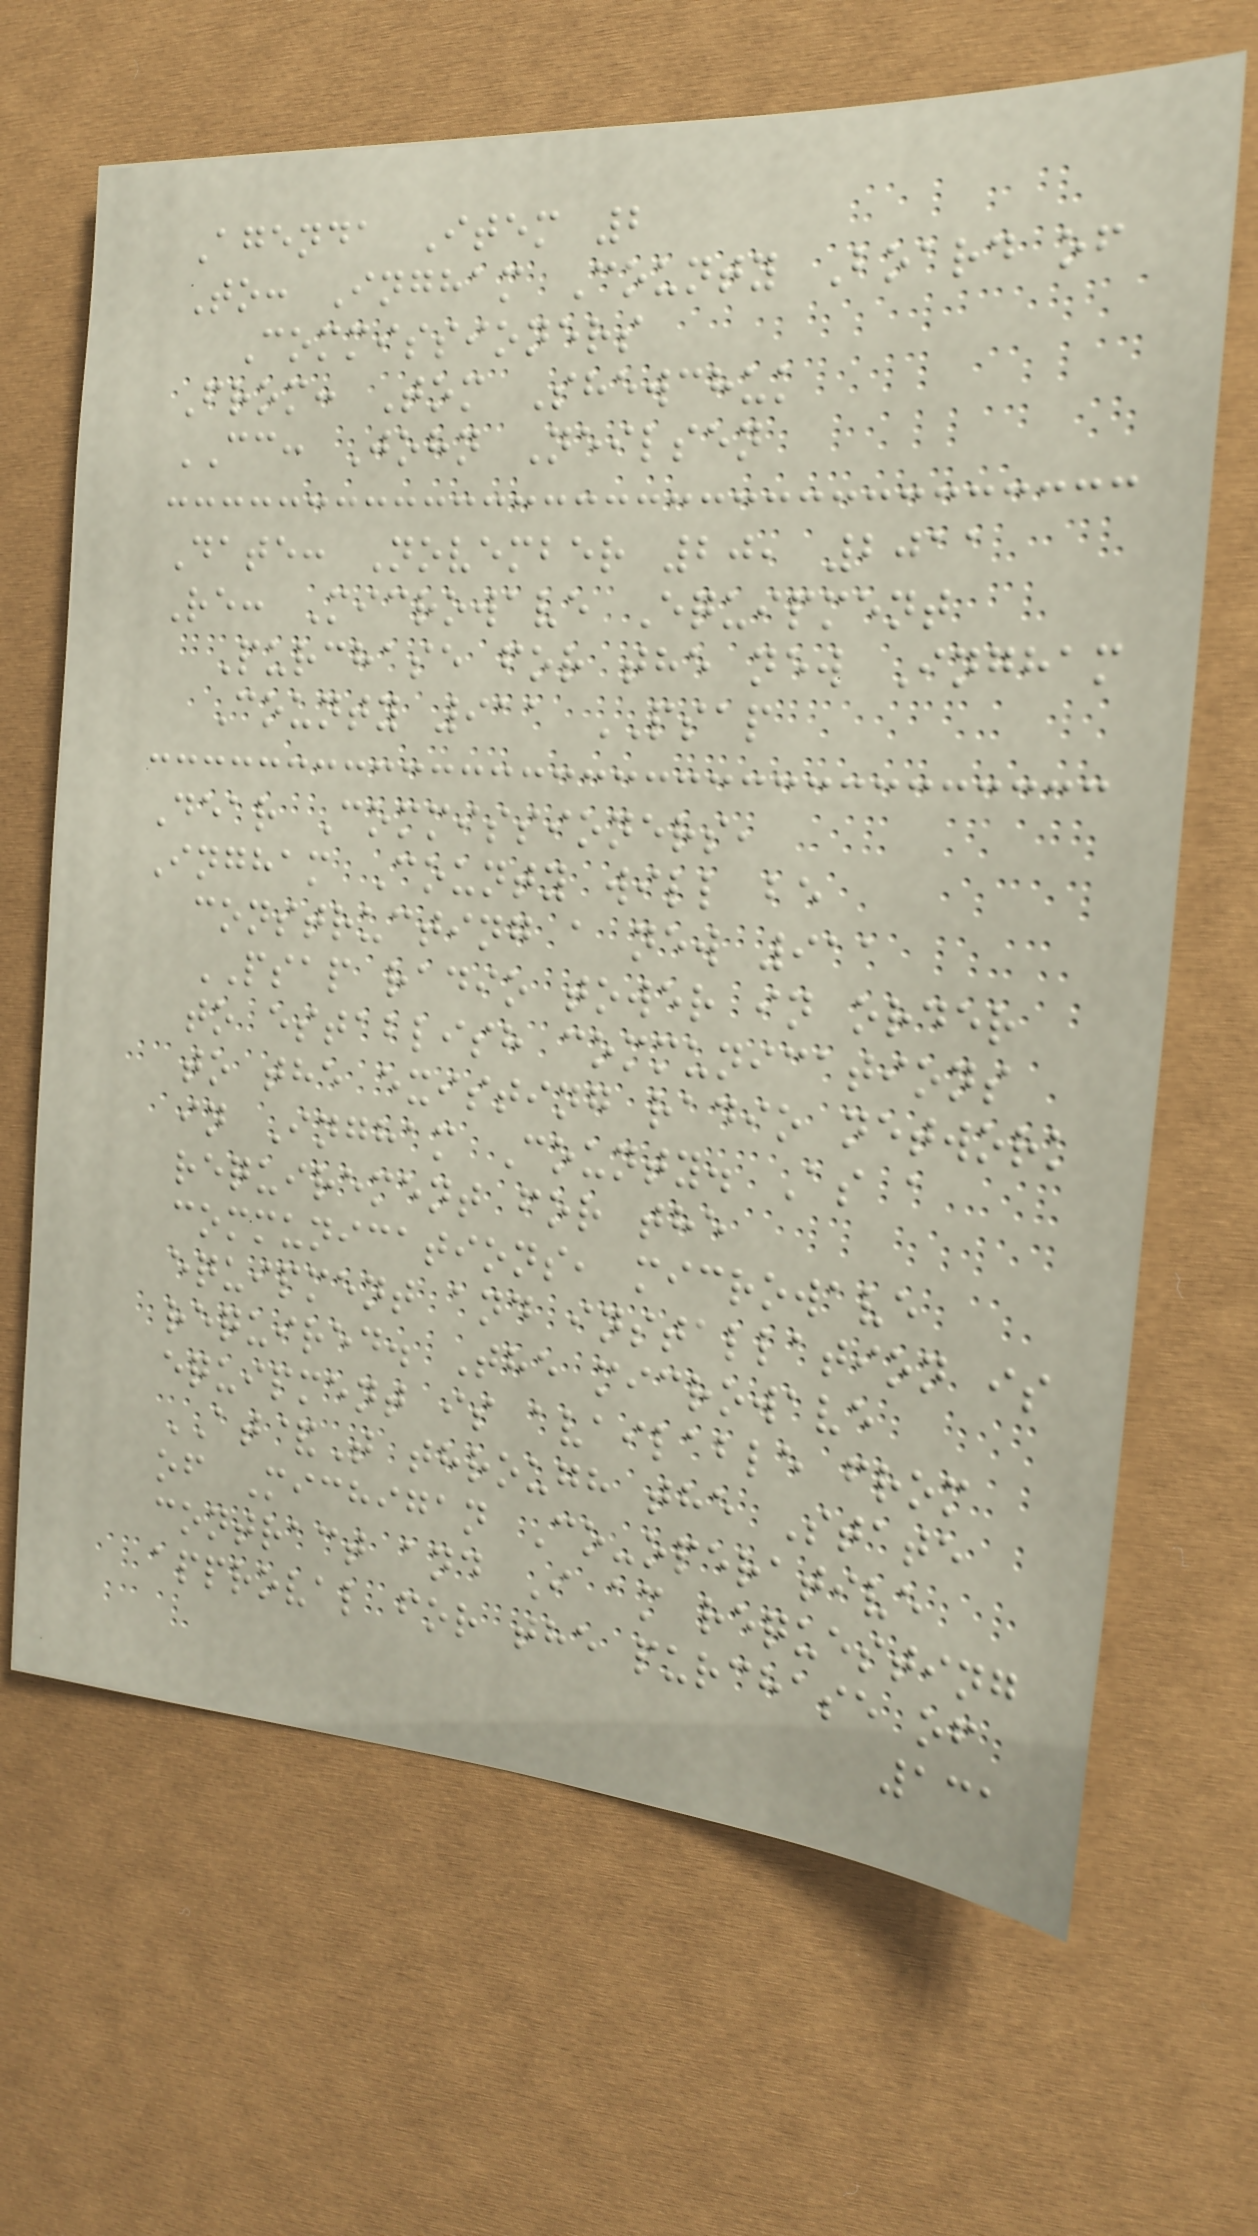Agenda Item 2
To: Ingham County Board of
Commissioners
From: Tom Shewchuk
CC: John Neilsen
Date: November 20, 2011
Re: Microwave Equipment
Purchase for the new Ingham
County 911 PSAP
Dear Commissioners,
Ingham County will be
constructing a new 911
PSAP radio tower in order
to establish communications
to the existing radio network
in Ingham County. As a
requirement for the
communications, microwave
equipment and installation is
required. The microwave
equipment is available from
AT&T through the State
of Michigan Co-operative
contract and I am requesting
approval for the purchase of
131
